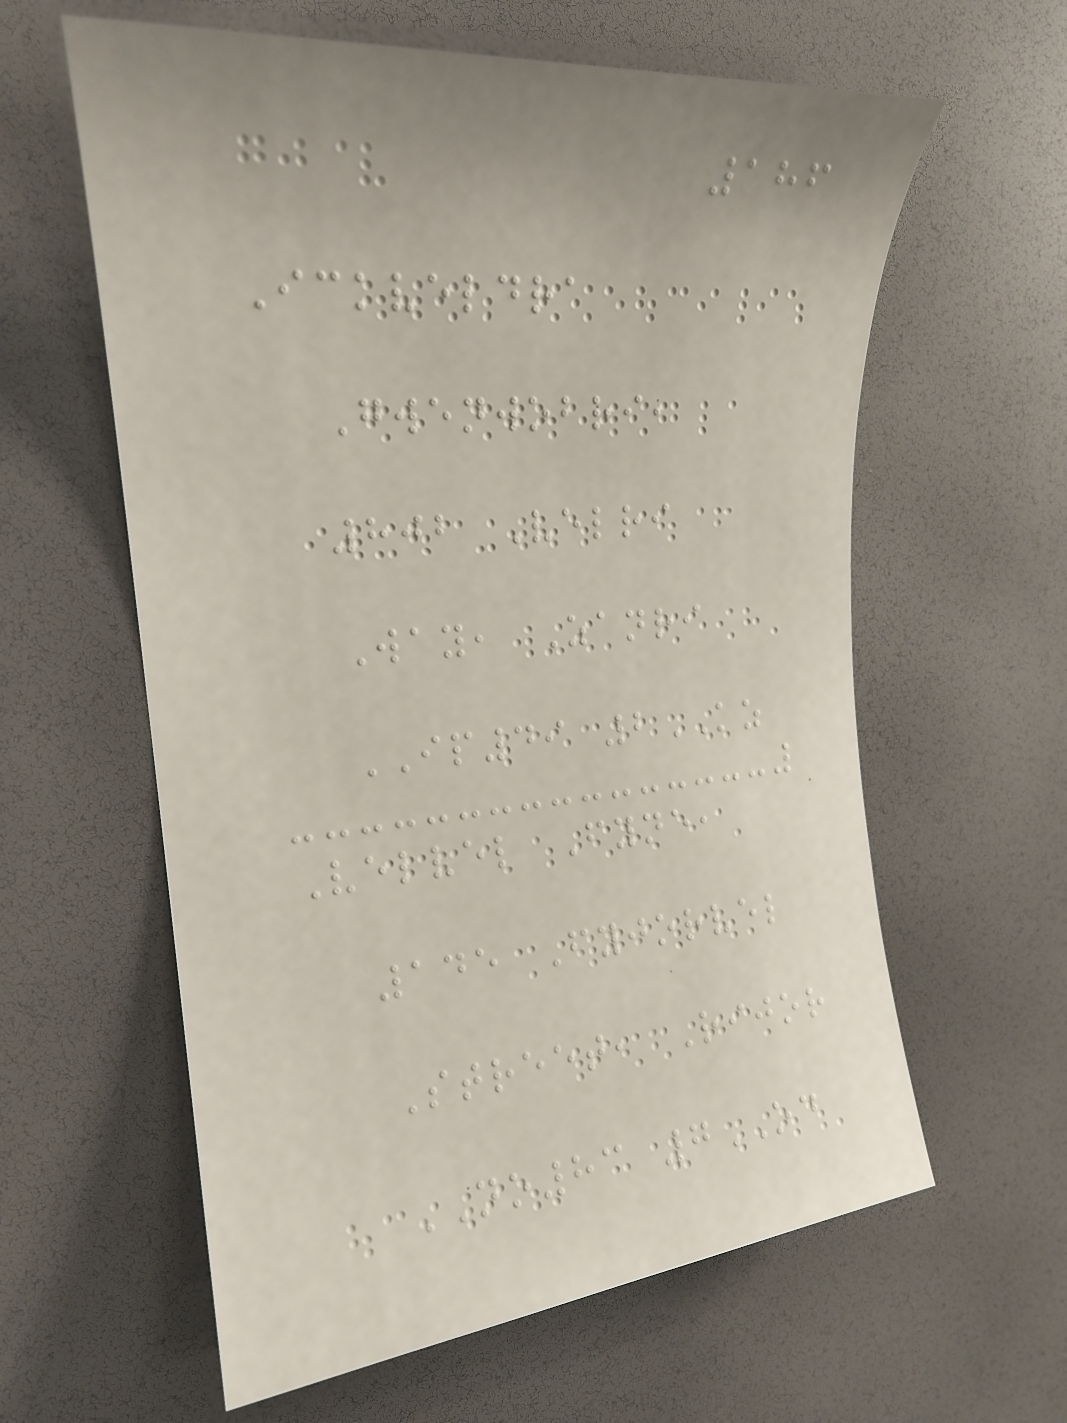186
Ickveldra
Gwenwobri,
802 Velri
Way, Zanri
IP49 2KZ
Velvel Fyne,
145 Fyjorvel
Street, Rijor
NO83 7OD
